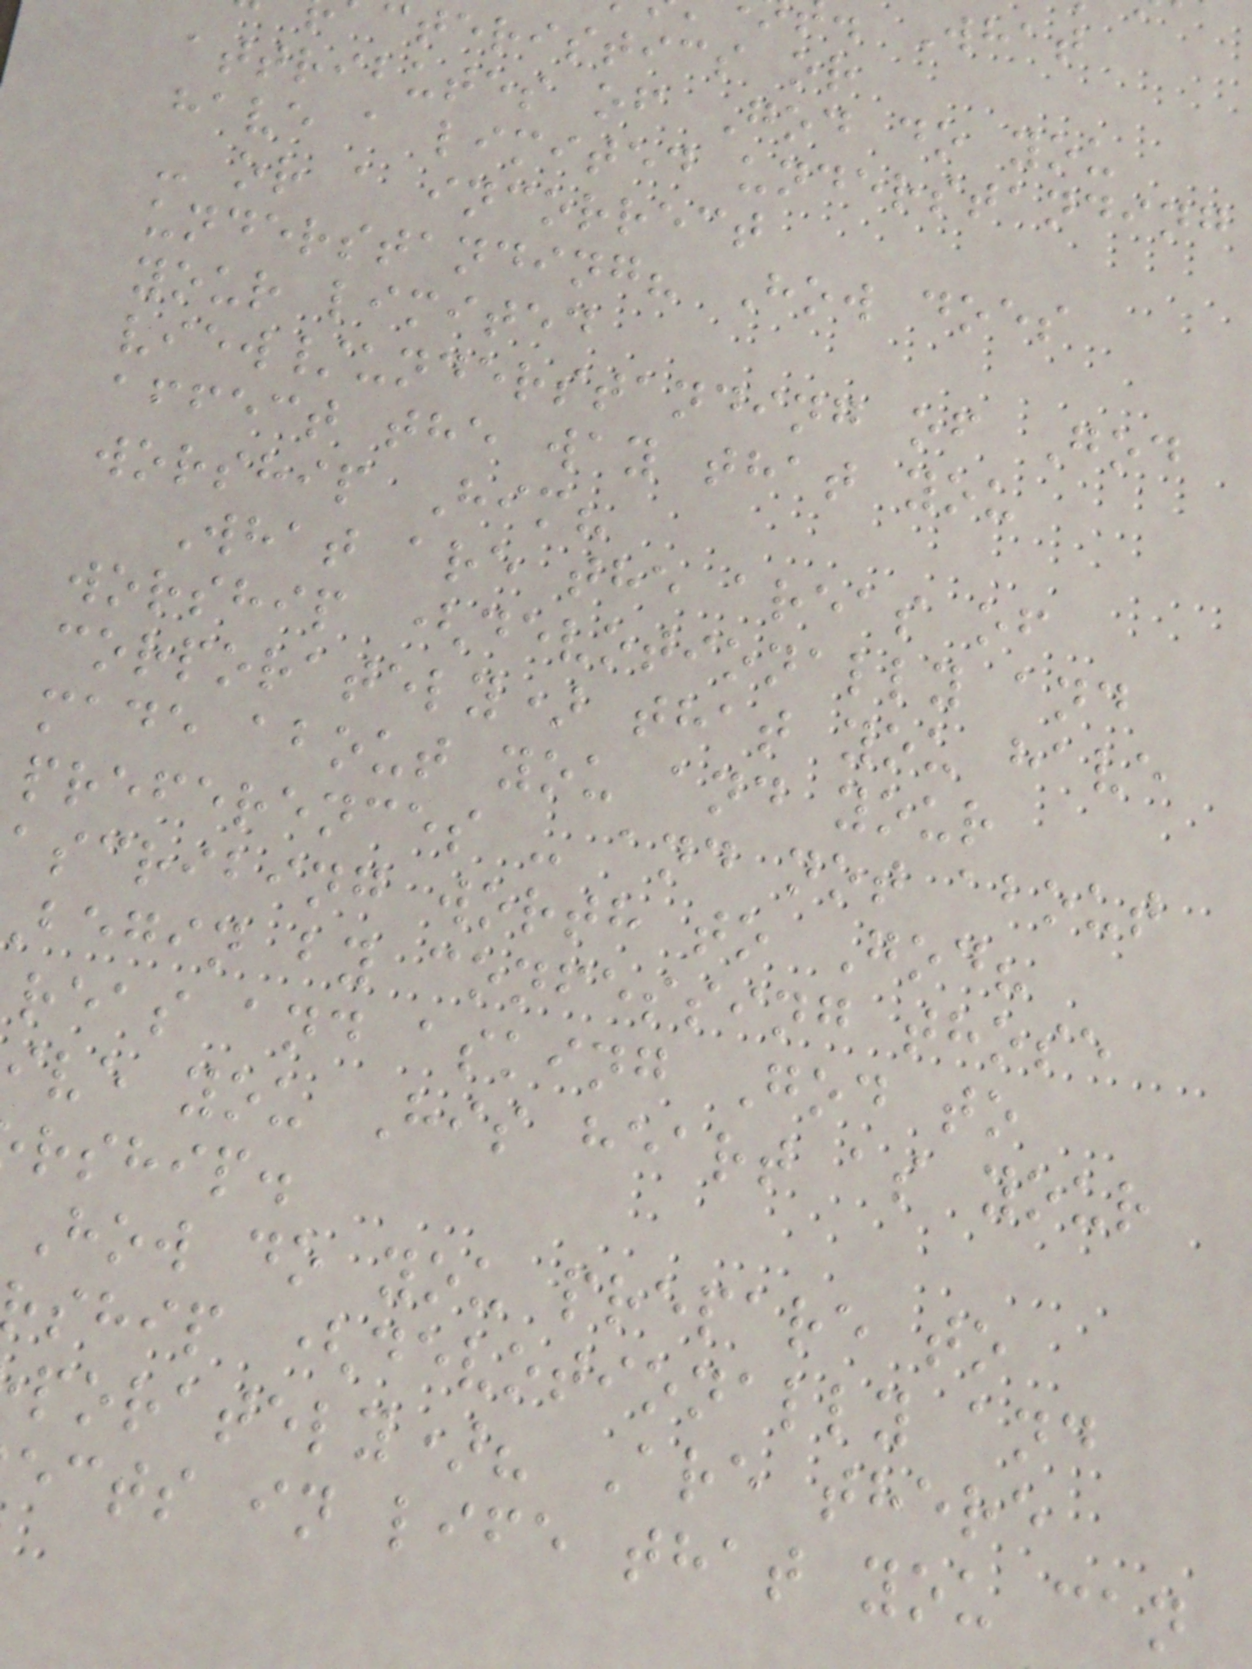cteristics or
attributes of God do you
have a limited understanding
- or a incorrect
understanding? How does
your limited
view/understanding of God
affect the way that you
worship Him?
What are the areas of
worship (devotionally and
corporately) that you have
made about you and your
preferences - and not about
ascribing worth to God?
begin by confessing those
reas and asking God to
ive you His heart as your
rship.
How do you prepare to
ship (devotionally and
porately)? Are there
ects in life that you can
